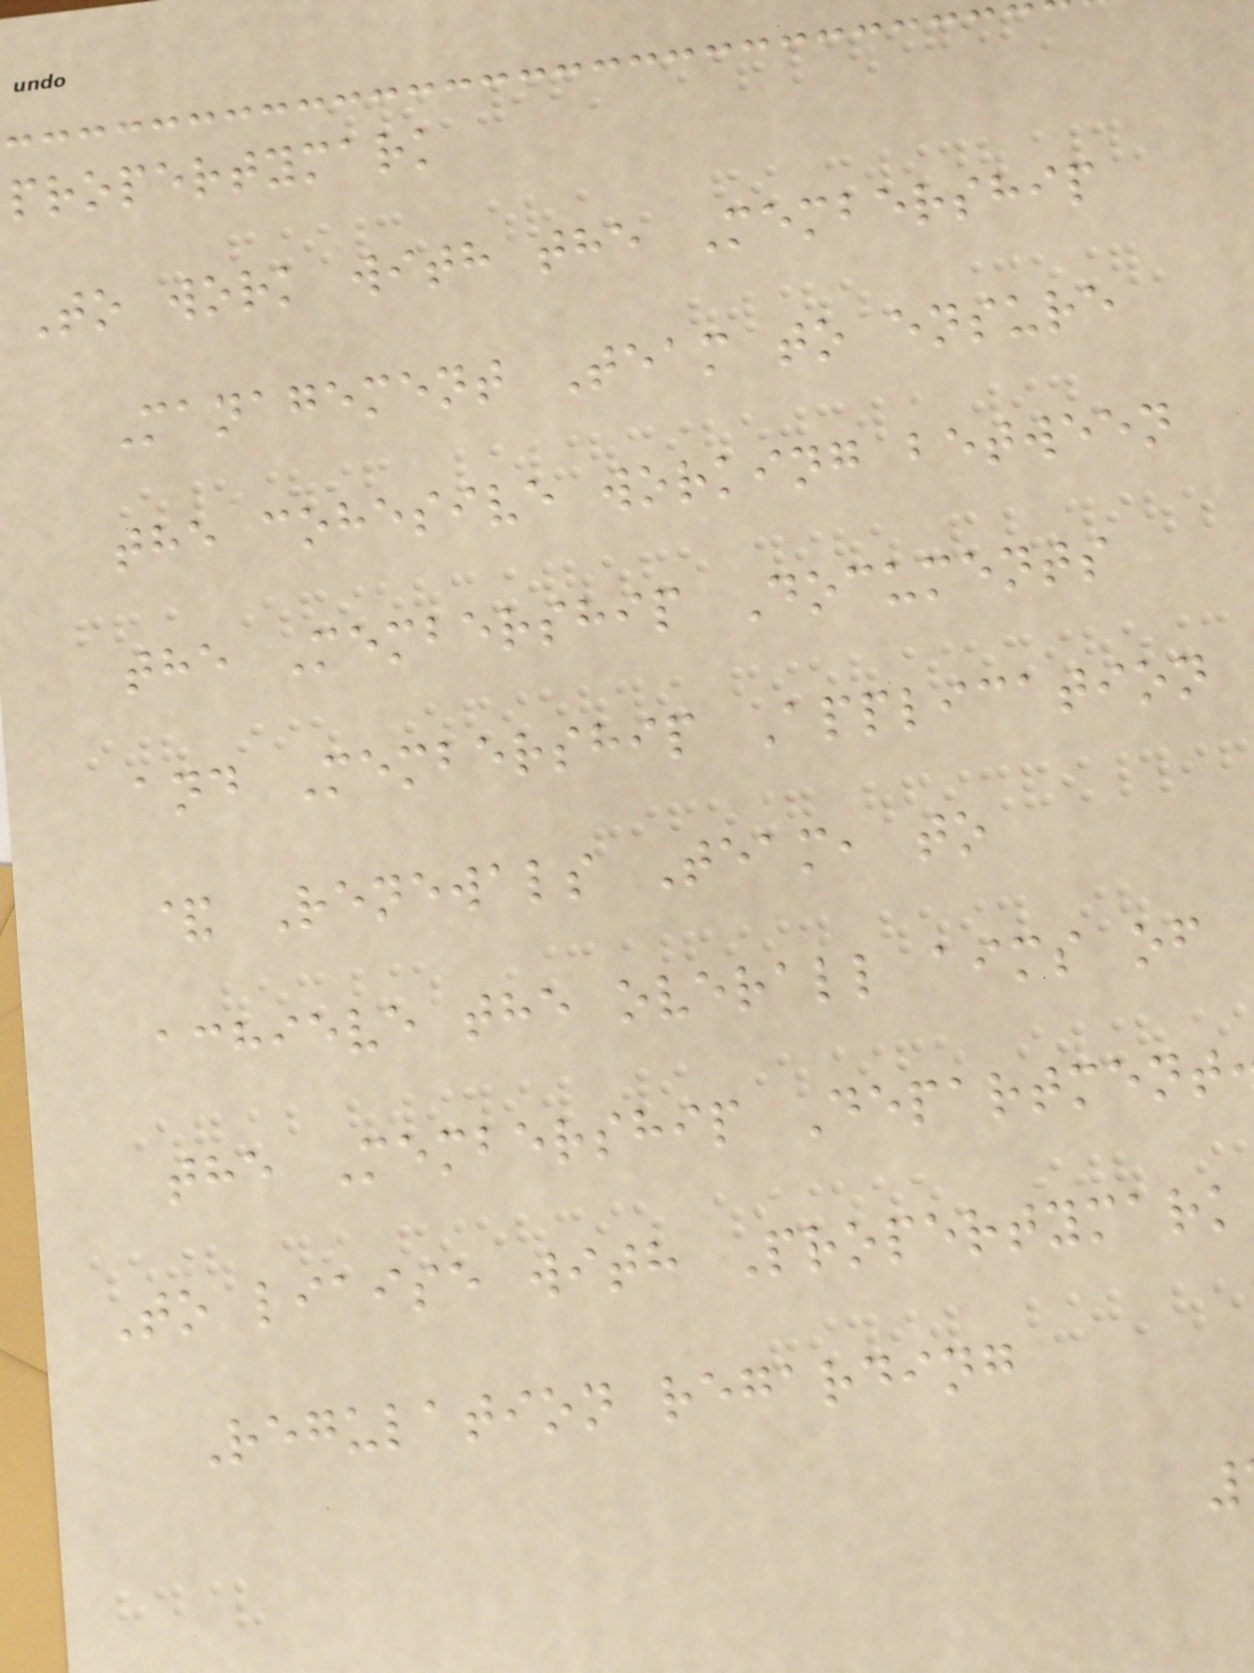propertymark
To work with the Membership
Management Team to ensure
the cohesive working between
the Membership Documents
and Membership Application
& Renewals Team, to
achieve the overall aims of
the Membership Department
To liaise with Propertymark
Regulation regarding
